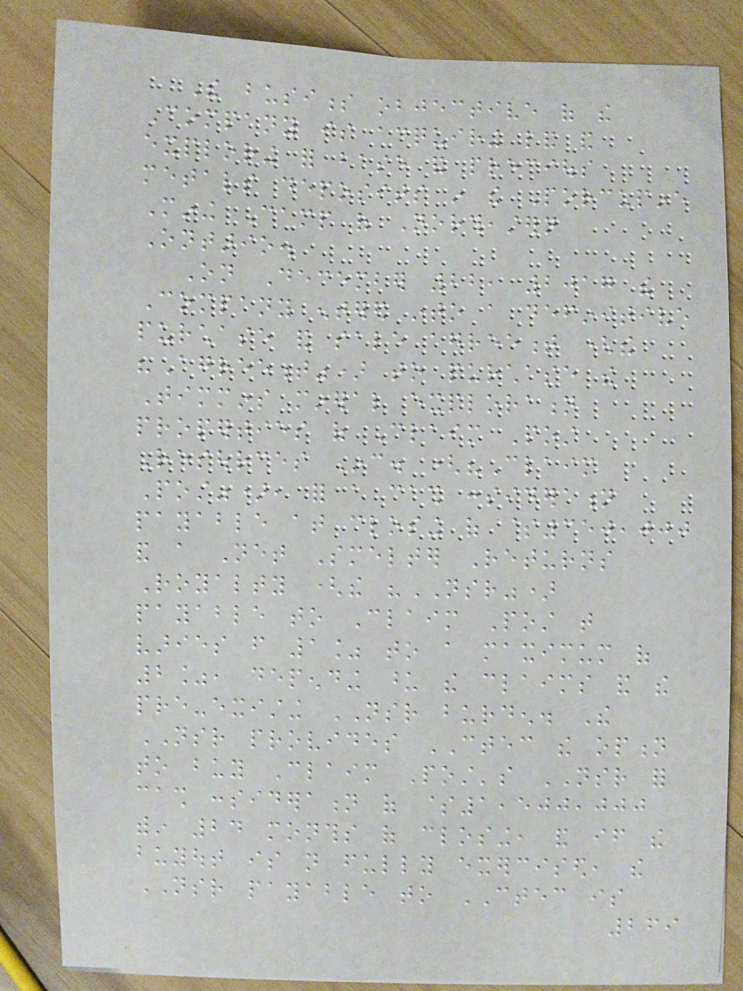The business objective of the
Company is acquiring land and
exploring for base and precious
metals deposits in the Porcupine
Mining Camp of Northeastern
Ontario.
On December 22, 2017 the
Company entered into a definitive
purchase and sale agreement (the
"Agreement") to purchase the
Timmins mineral exploration
properties of Claim Post
Resources Inc. ("Claim
Post"), for a cash consideration
payable at closing of $350,000
and a Net Smelter Returns
Royalty (the "NSR")
payable to Claim Post that
varies from 1% to a maximum of
2%, depending upon the claims and the
pre-existing NSR burden. The
NSR provides CTEC the option
to buy Claim Post's NSR for
cash consideration of $1,500,000
within 24 months of closing, and if the
buyout is not fully exercised, the
NSR payable to CTEC is
269
